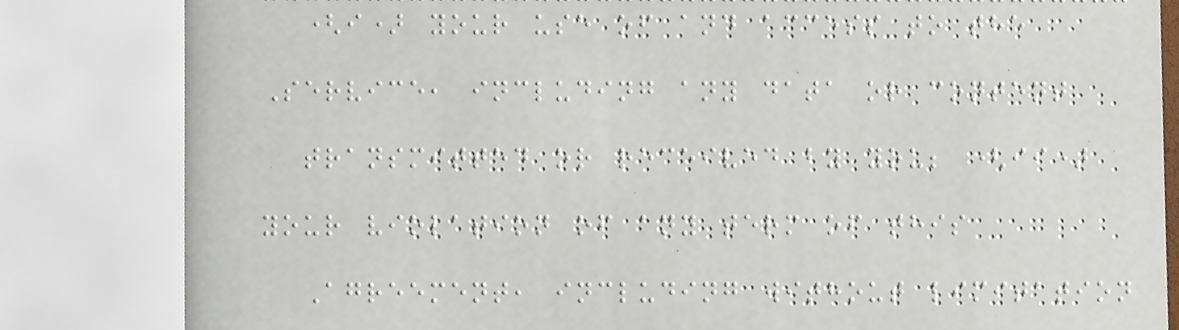(i) your use of and access to the
Service, including any data or content
transmitted or received by you; (ii)
your violation of any term of this
Agreement, including without limitation
